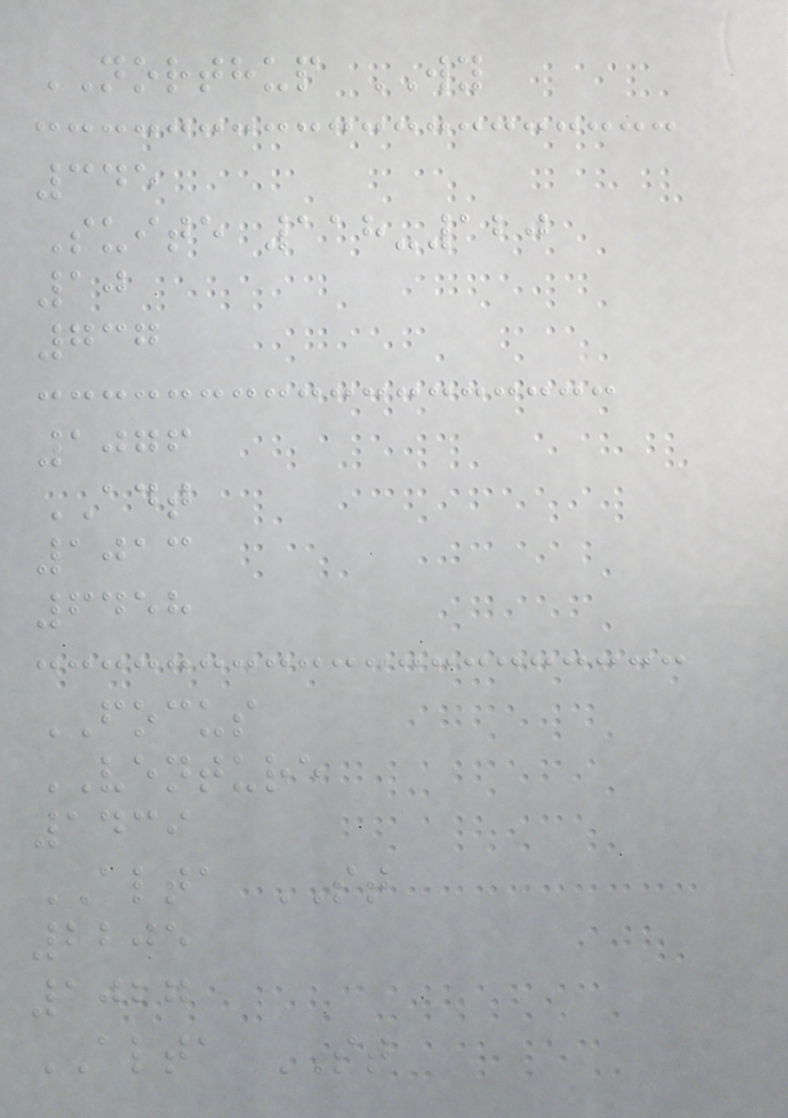NORTHUP WY
345
Suite 118-120
10
737
1076
ADT
1013
6458
FOCUS
VENTURE
1439
ALTA ST
2205
1027
ALTA ST
